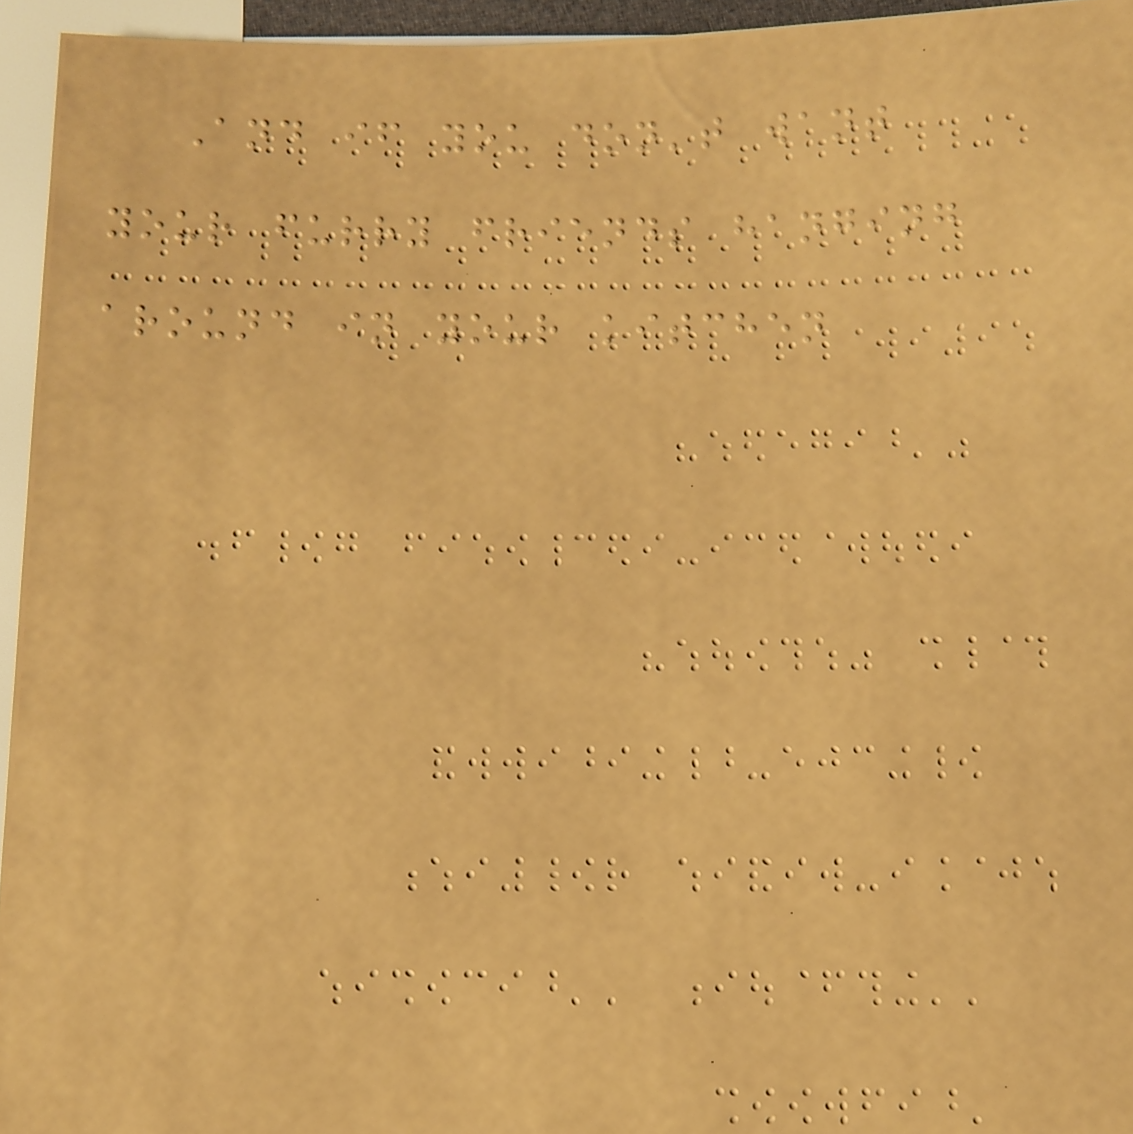And if you don't want
your furry friends hanging
around in your kitchen
